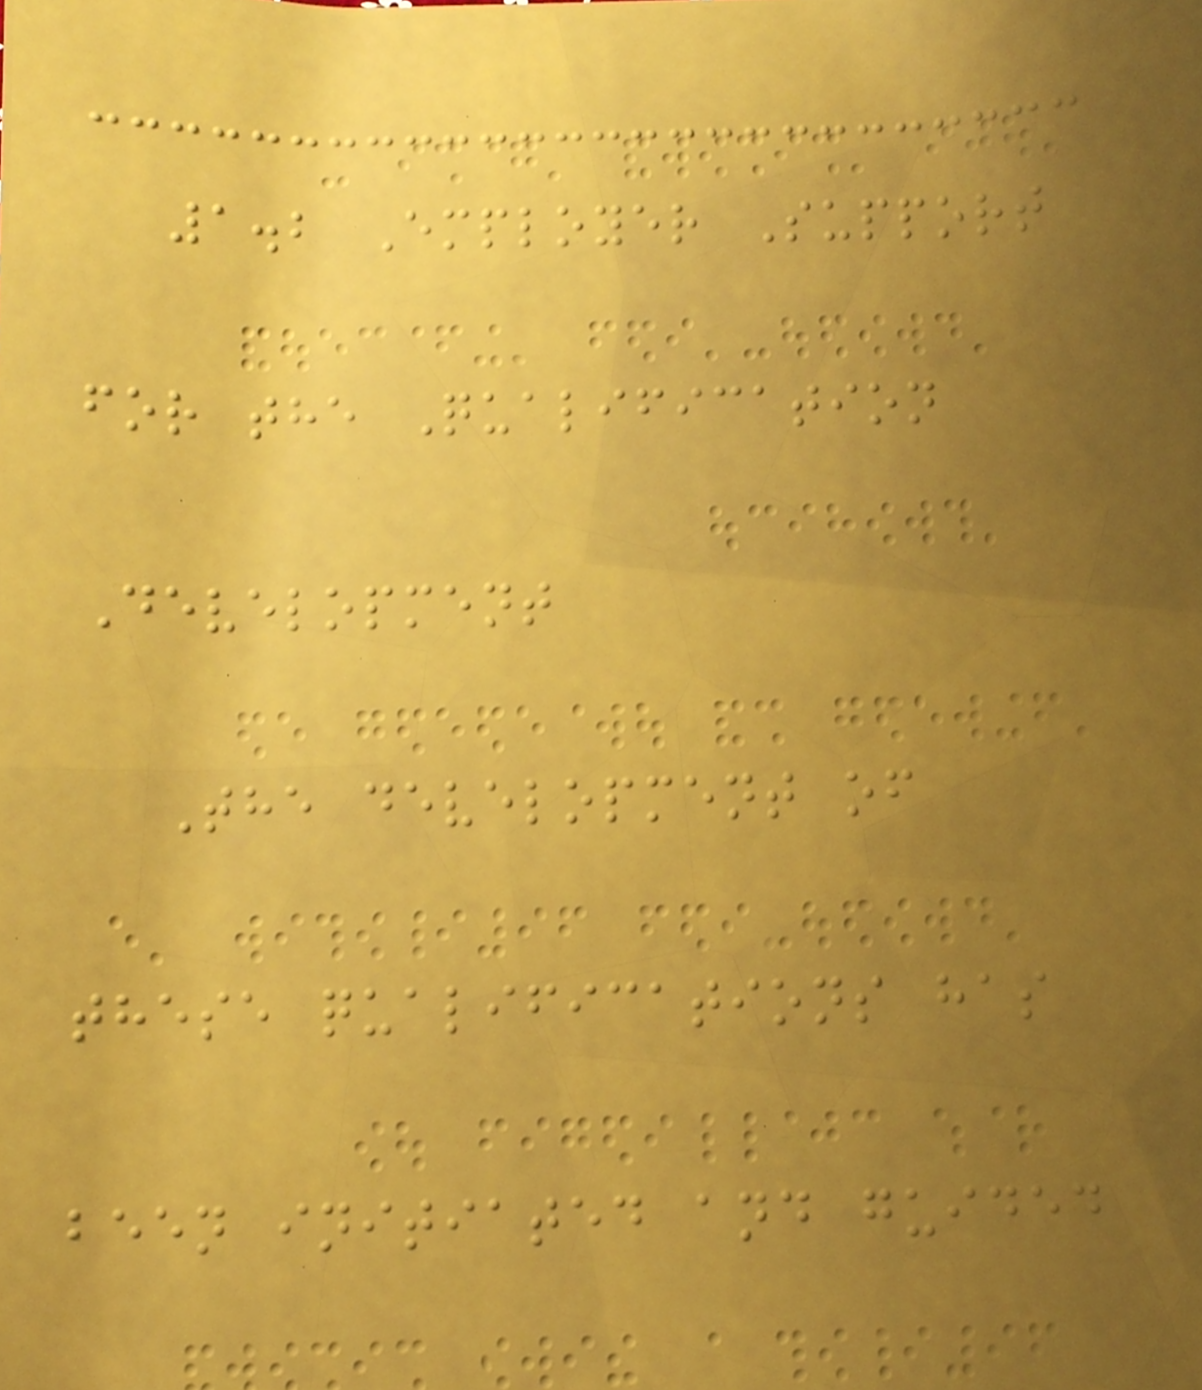1.2 Employer Support
for the Qualification
Development
The development of
these qualifications has
been initiated and guided
